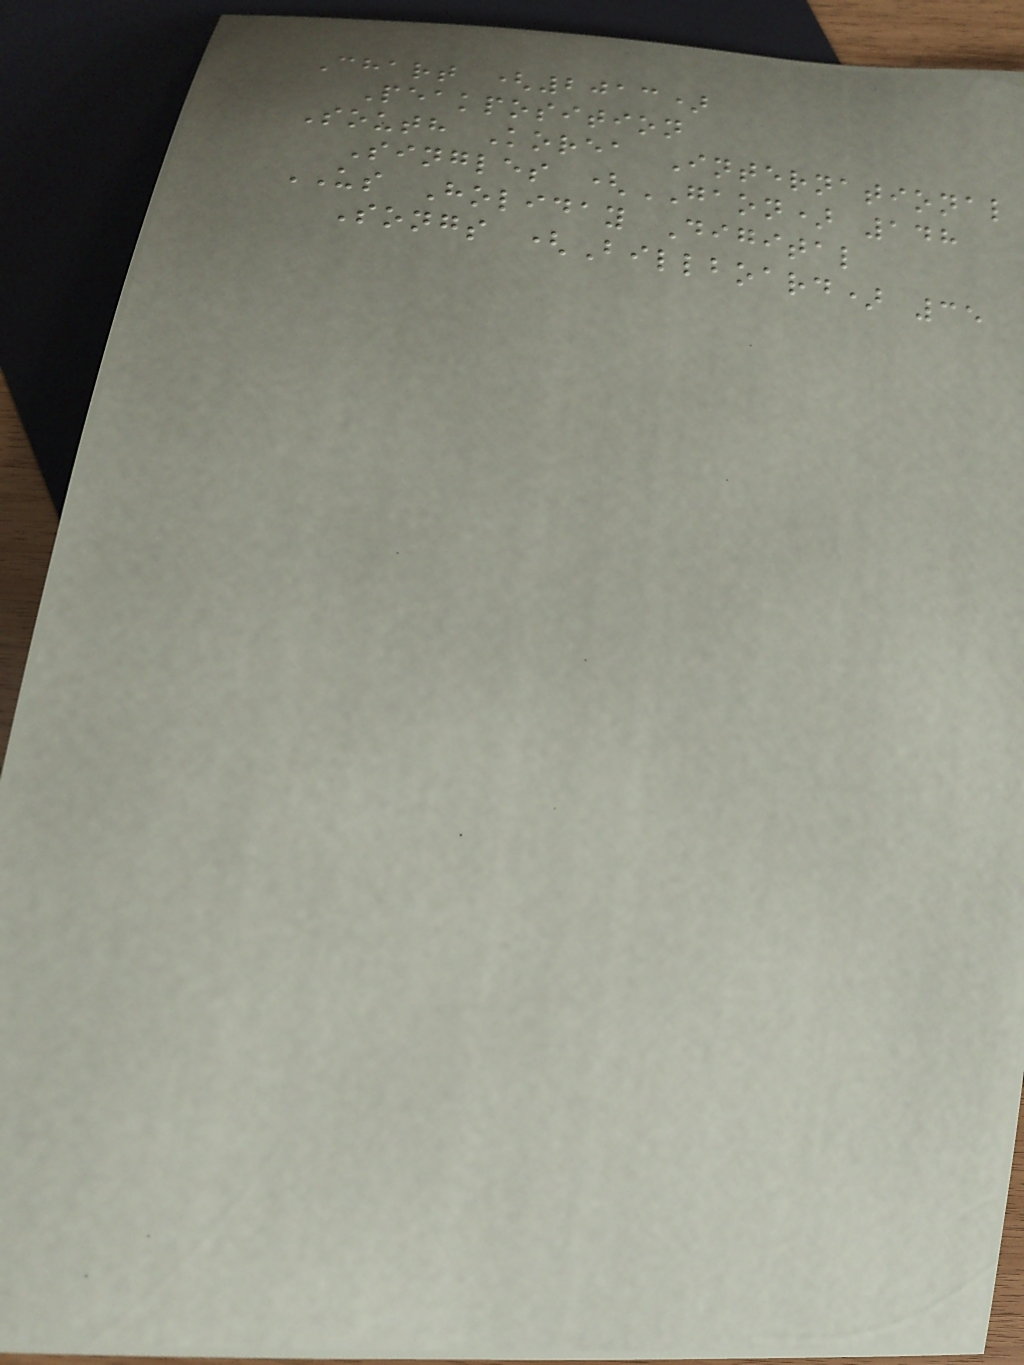Chart (2013)
Peakposition
South Korea International
Singles (GAON) 148
US Holiday Digital
Songs (Billboard) 35
